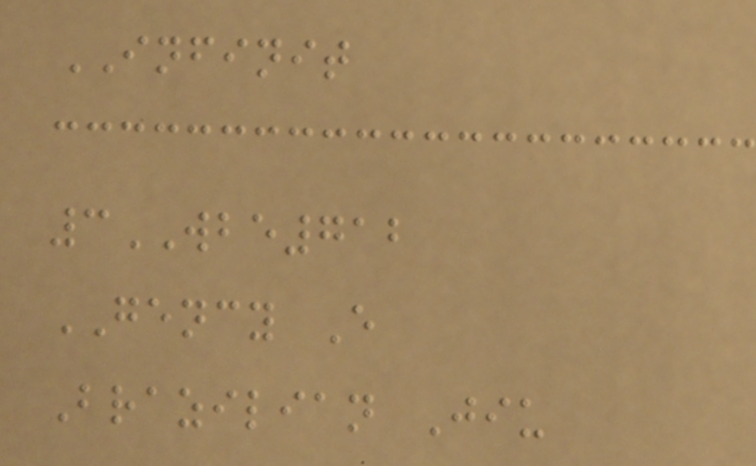INFINIT
3WBE712
GENCY E
Brazilian Jiu
